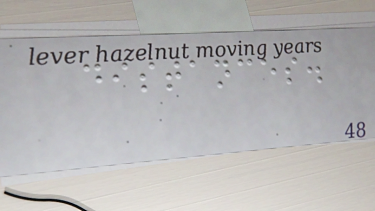distances.
